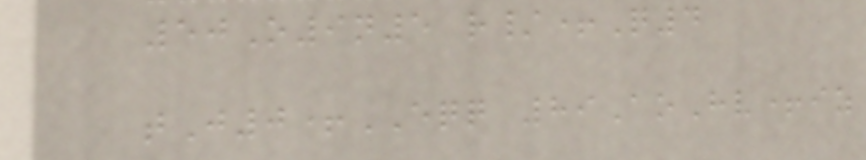50O9n5 r/+Q4
tJ0+EQQ 89AoHv+iz
